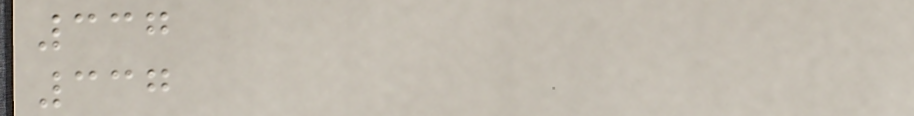337
337
